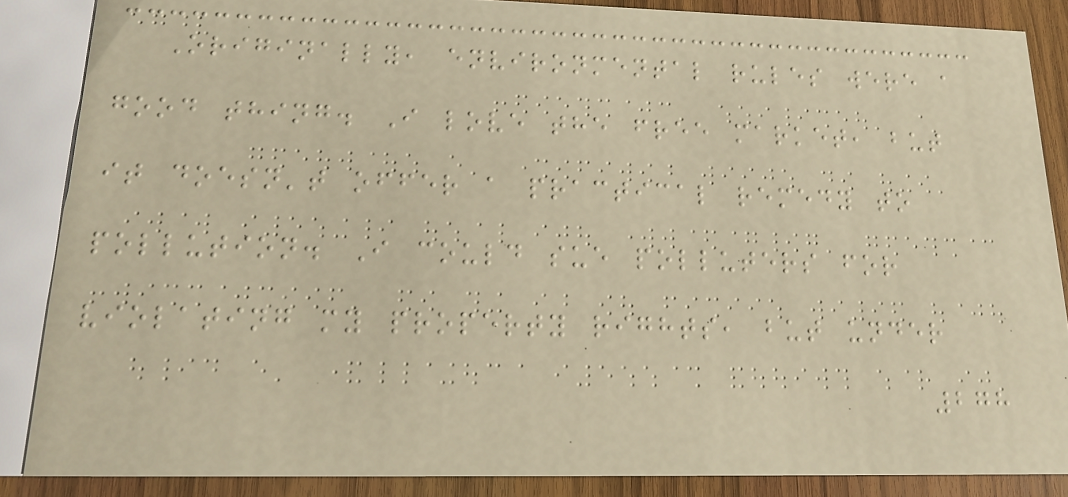Originally, environmental rules were a
good thing. I love the free market, but
it doesn't offer a practical remedy to
pollution. I could sue polluters for
violating my property rights, but under
278
